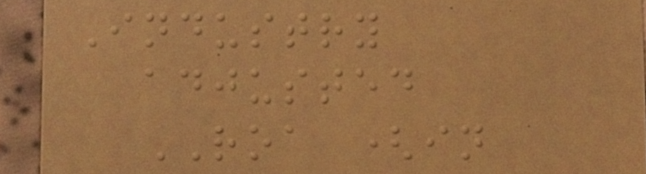Industry
adjusted
ROA (in
